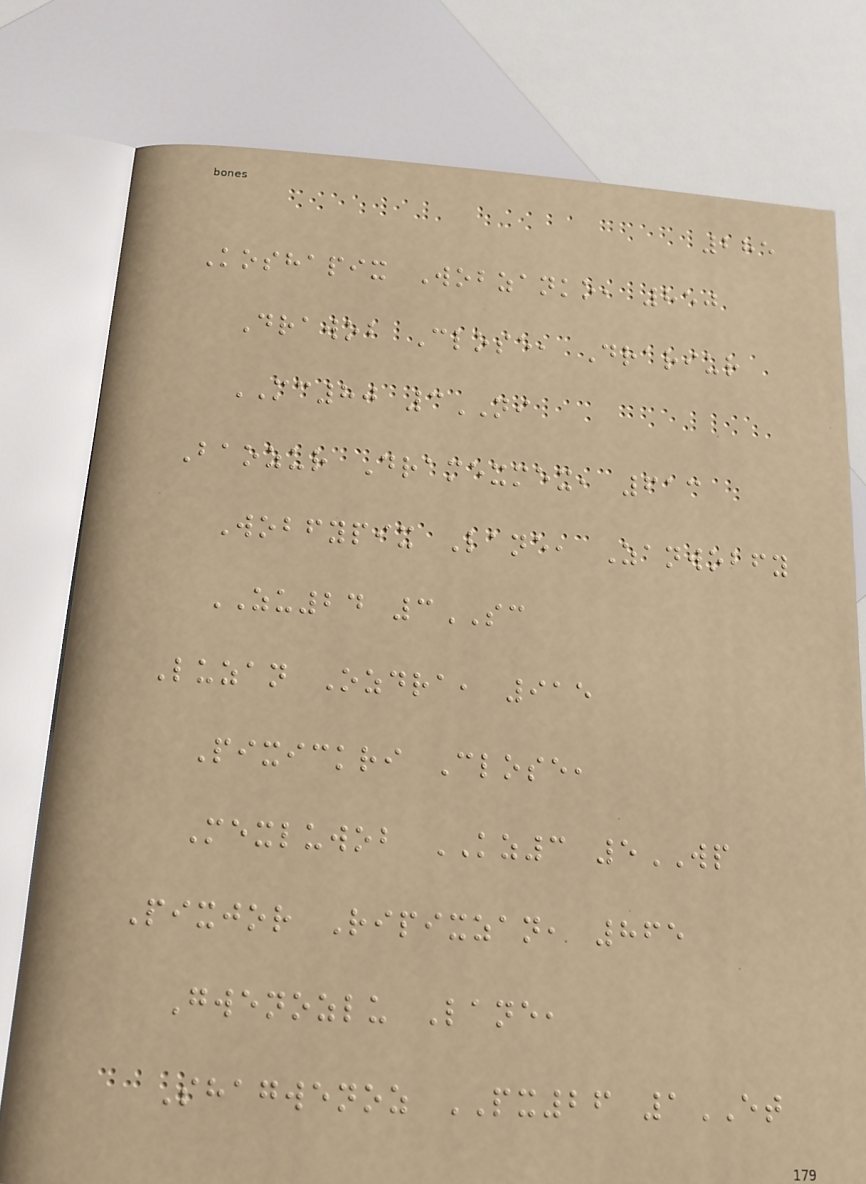285
Koshapix Wobzanko, 850
Drawob Close, Drariur
MC80 3NI
Baozur Dramexmex, 613
Wobfypix Lane, Zanwobfy
ZU24 3SC
Luzan Ozdra, 915
Pixickri Close,
Mexluwob KZ3 5WP
Pixjor Ripixzan, 865
Gwenozlu Lane,
Shagwenoz PX26 1ET
